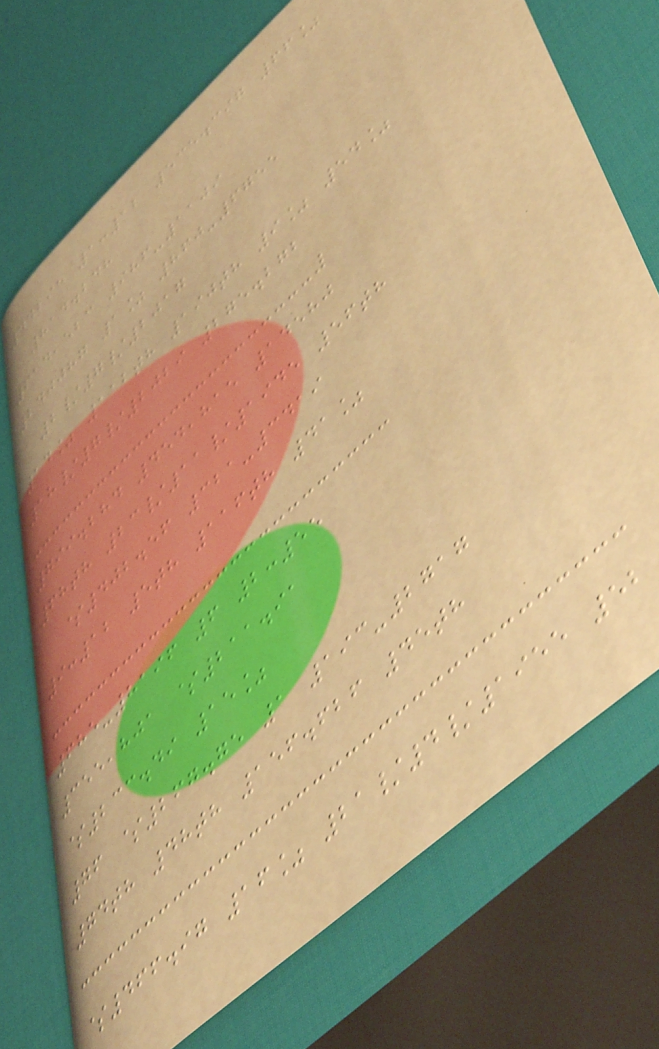44295 1:12 535.397 66%
814.248
614,523 986-1109
240087 1% 860-6755
2/7/2017
14% 112th 190th 9% 54%
18/7/2029 275.272
799.284 454,815 14580
68th 23/11/1945 56th
$402.56 321-3419
9:12 5th 116th 41%
685-8196 6 2:55
355,801 $211.91
$233.49 15%
76 $267.75 1 193-2717
74th 48th 156.626 45th
$466.97 16% 21/4/1955 52
